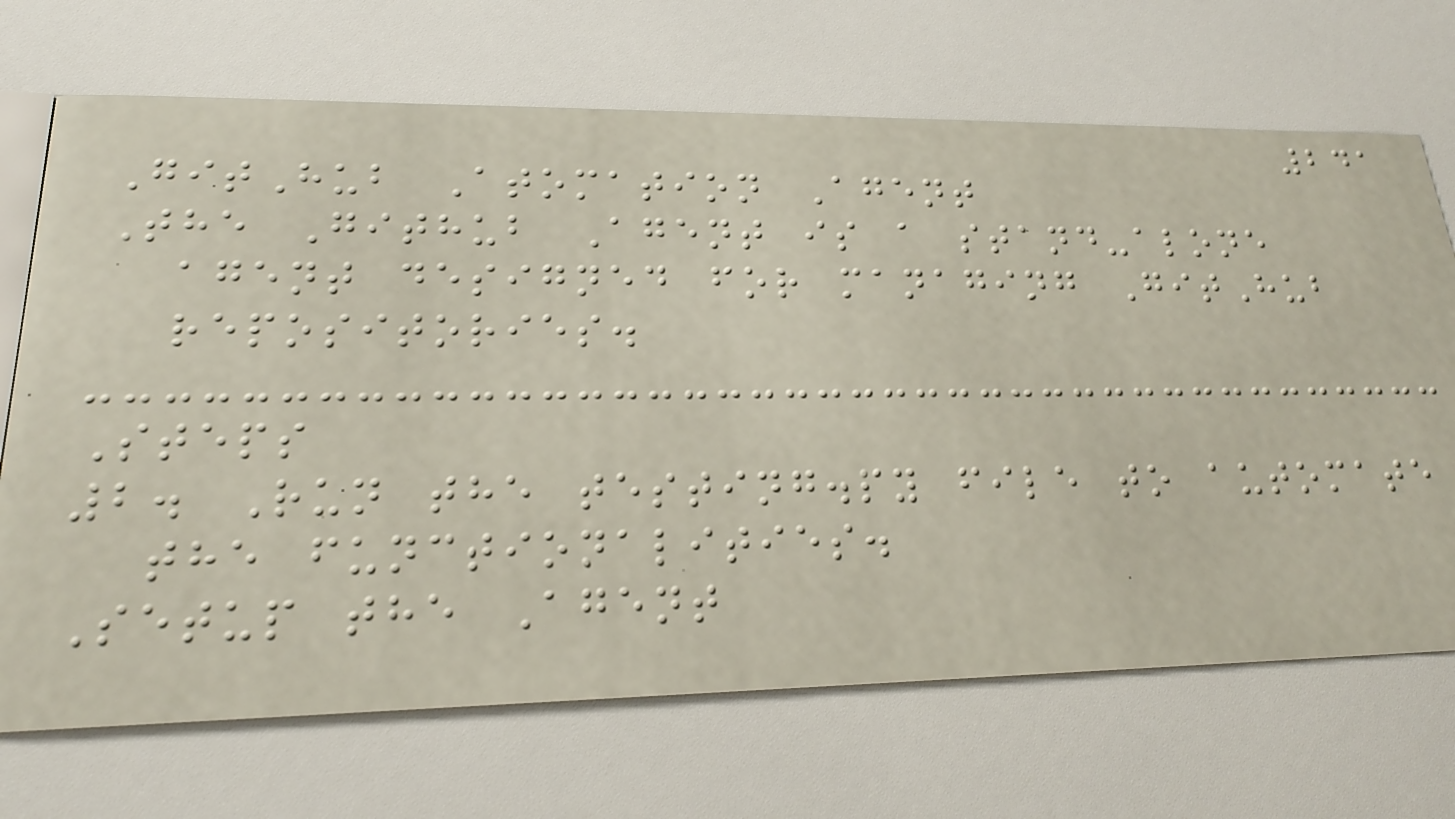241
GitHub Atomation Agent
The Github Agent is a stand-alone
agent designed for managing GitHub
repositories.
Steps
2. Run the testing.py file to automate
the functionalities.
Setup the Agent
